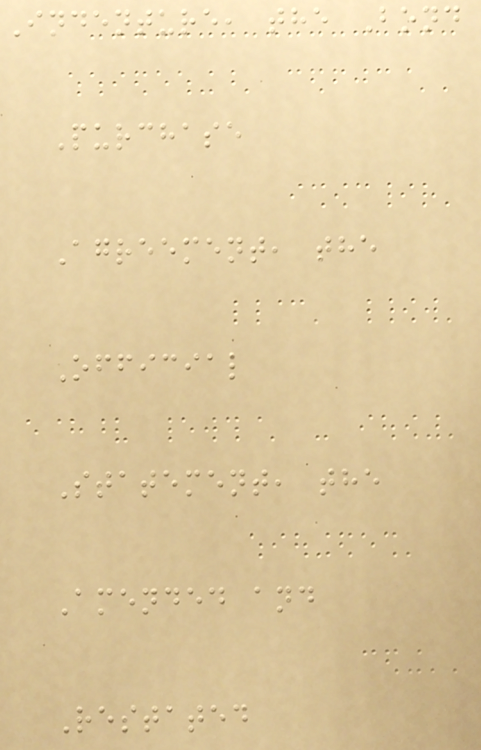Indenture, the Bond
Purchase
Agreement, the
Official
Statement, the
Amended and
Restated
